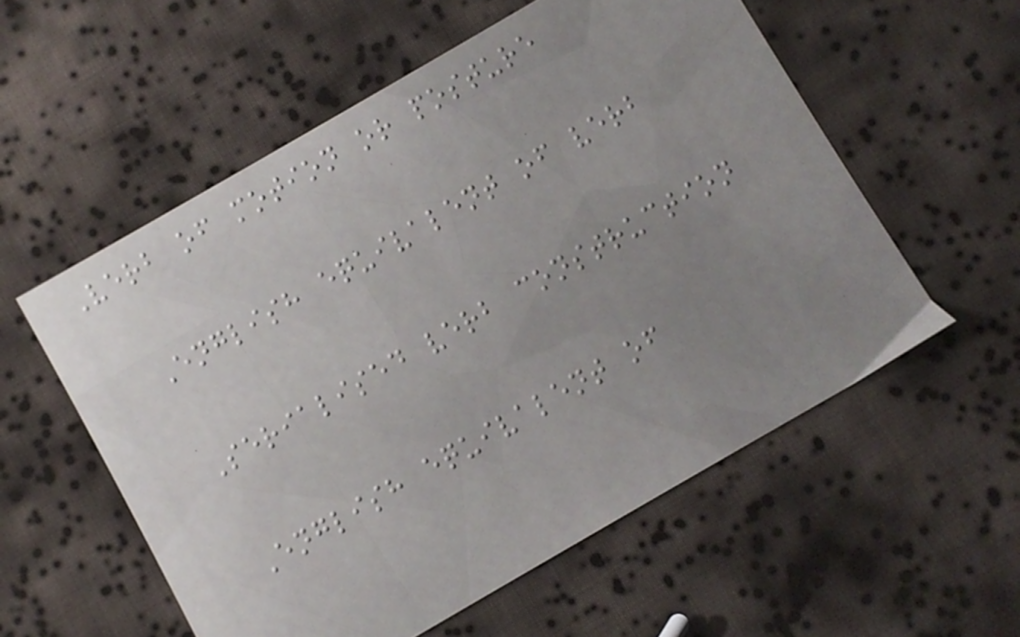Verb of motion or posture
English equivalent of verb
Serialised verb construction
English equivalent of
